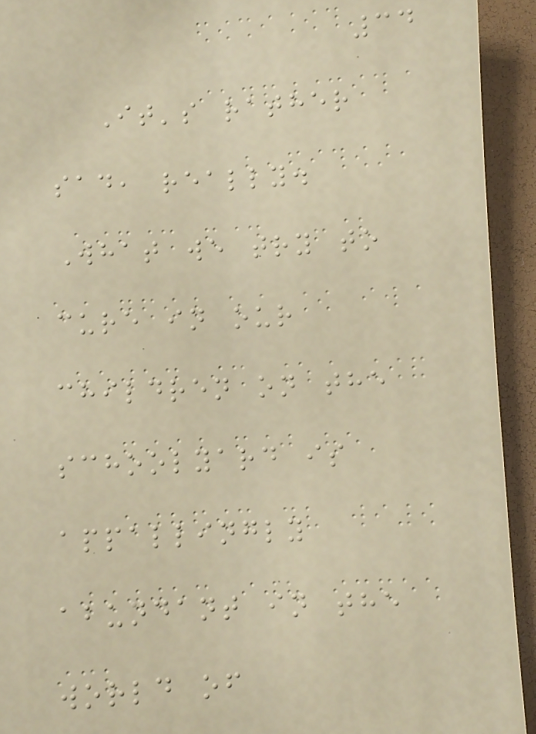34
It's rather
sad, really.
What we try to
cure in our
children on the
schoolyard is
appallingly
abundant in the
world of
